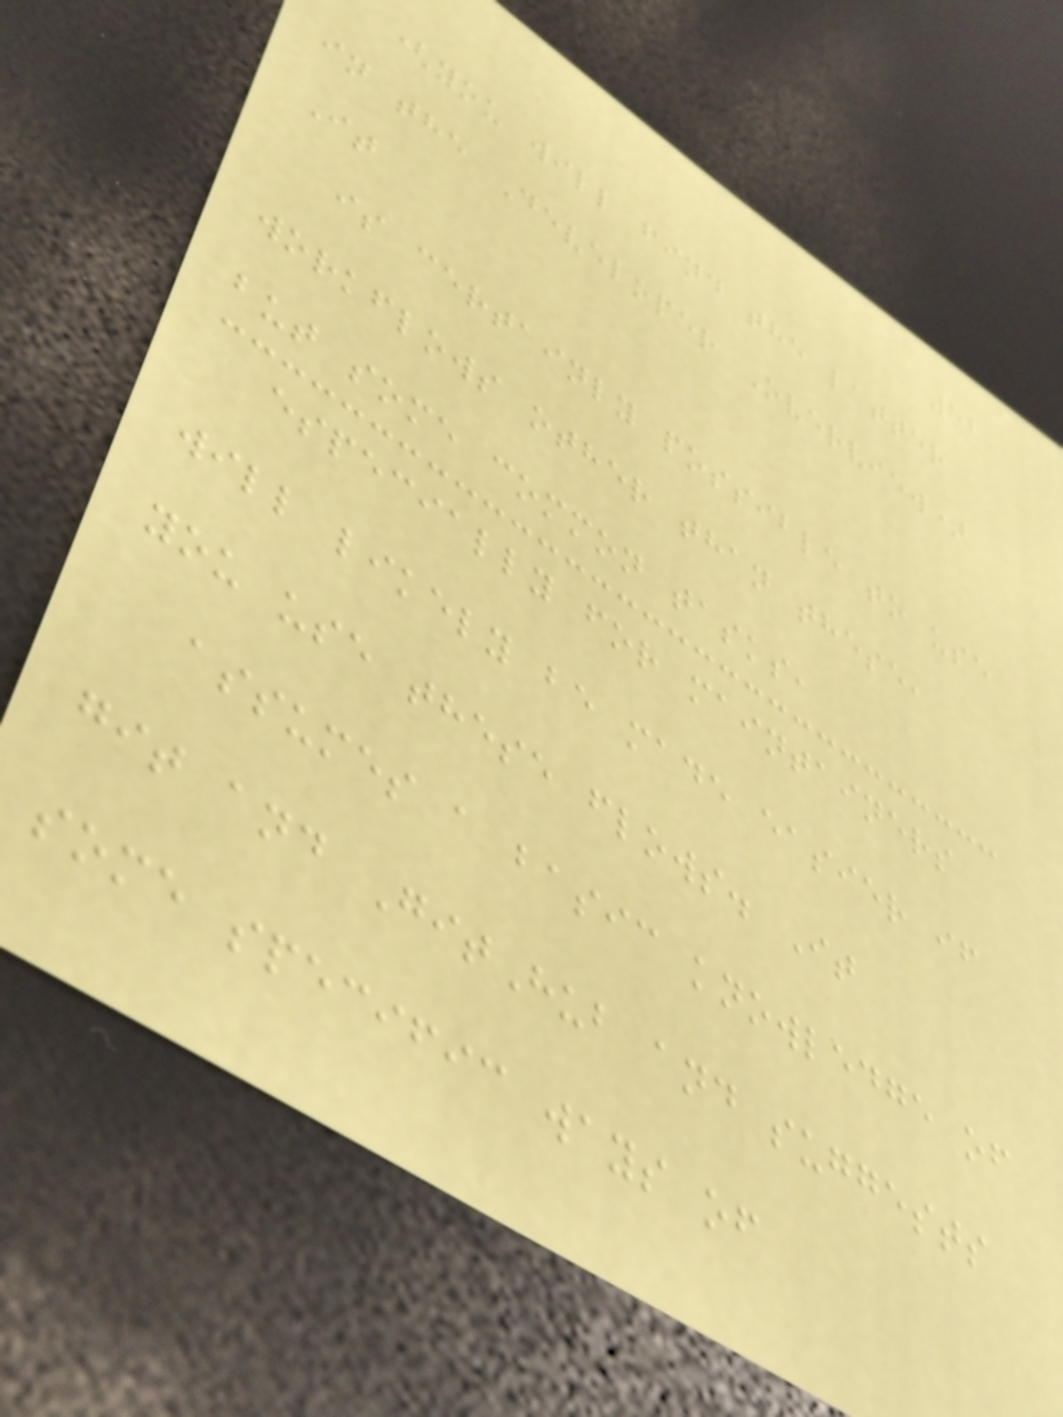52
(you will find the latter
in the Developer Overview)
It
is certainly possible to use
workflows other than these,
but some common tasks,
especially for maintainers
will likely be made easier if
you use these flows. It
assumes a basic knowledge of
git and GitHub and suggests
some specific ways of
